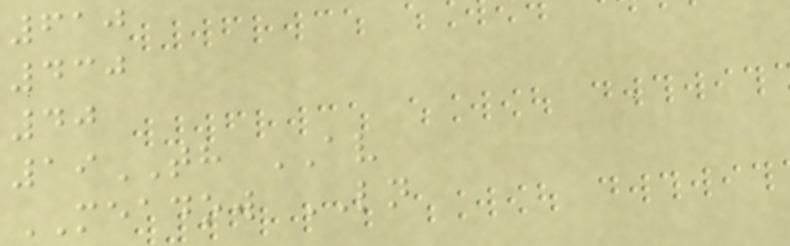610
430
40
19TH AV
MEADOW LN
